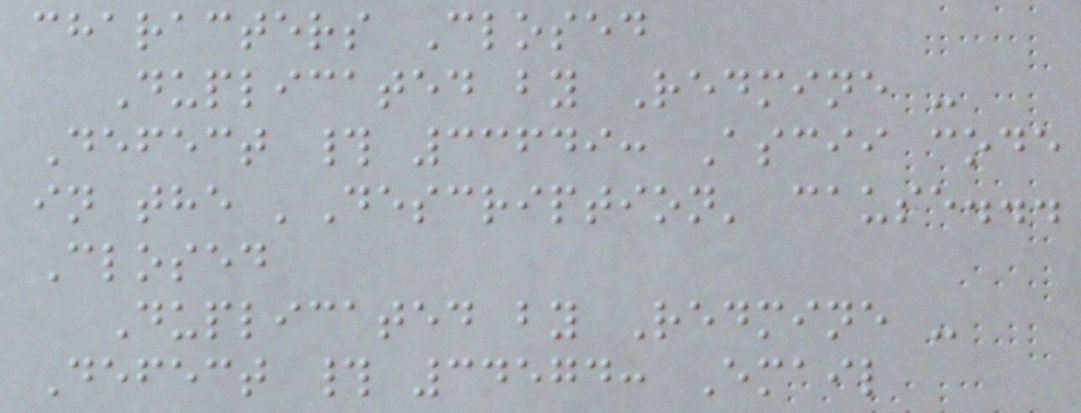characters Closed
Duplicated by Redmine -
Defect # 33649: Ascii code
in the 'Description' cause...
Closed
Duplicated by Redmine -
Defect # 34574: Email
